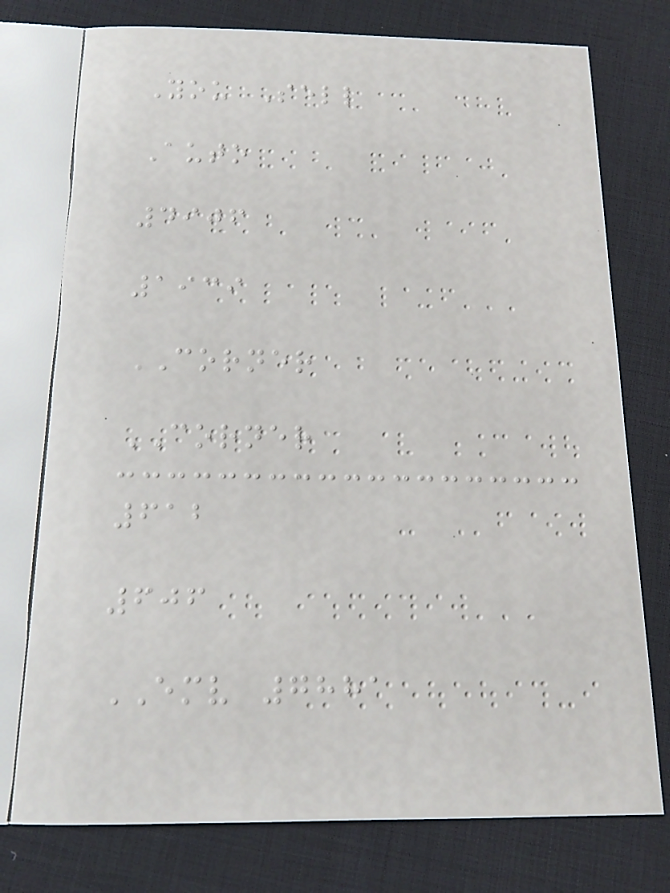You Sell
Auto
4906
1939
CORNER
CORNER
612
606
EMV 7881
